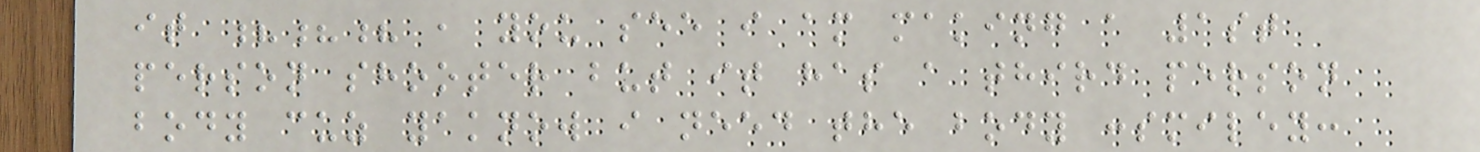it ??? , you see i am making a 1st
person shooter but it has a third person
body cuz yaknow i need the body :smiley:
